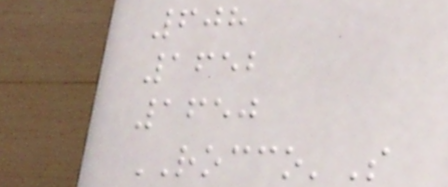608
1652
1650
ROCCO'S
